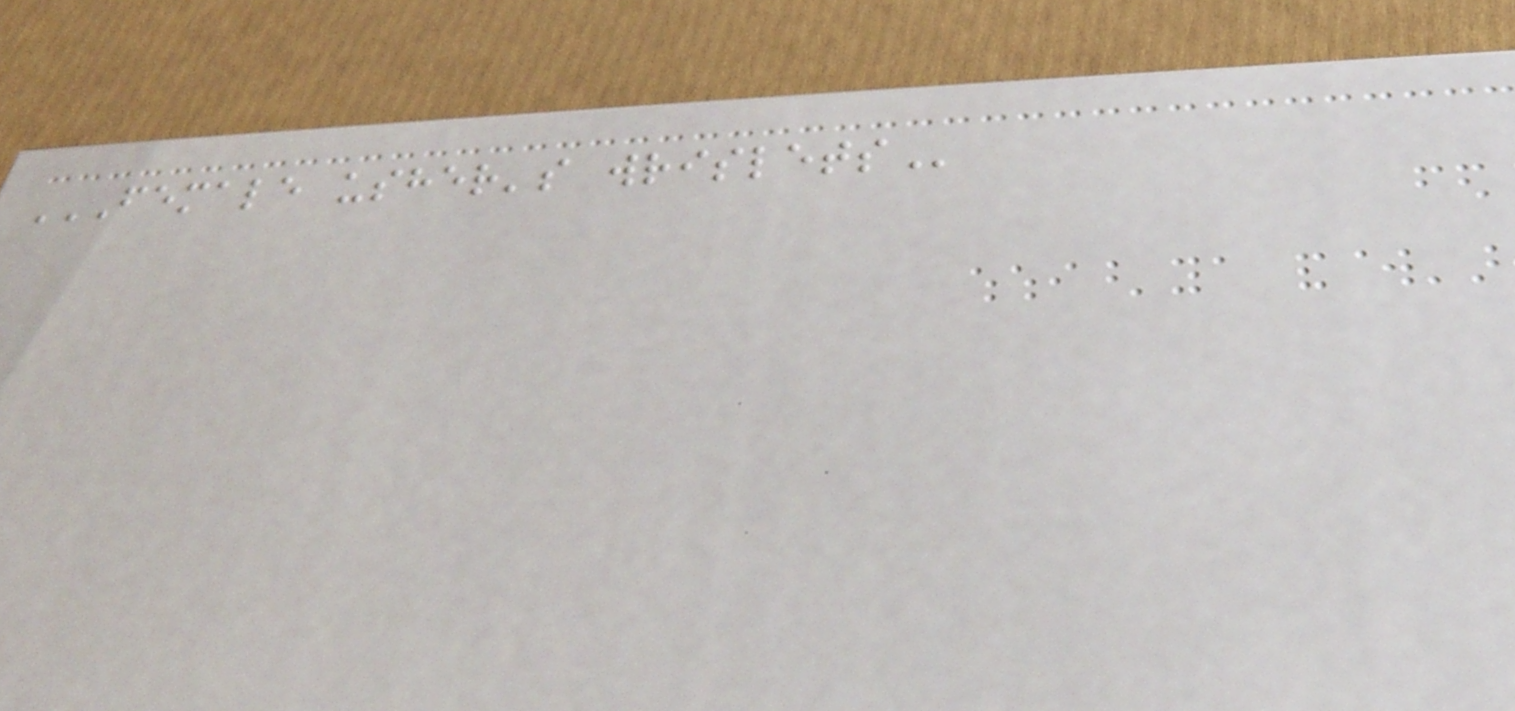FEMALE USHER'S WRISLETS
